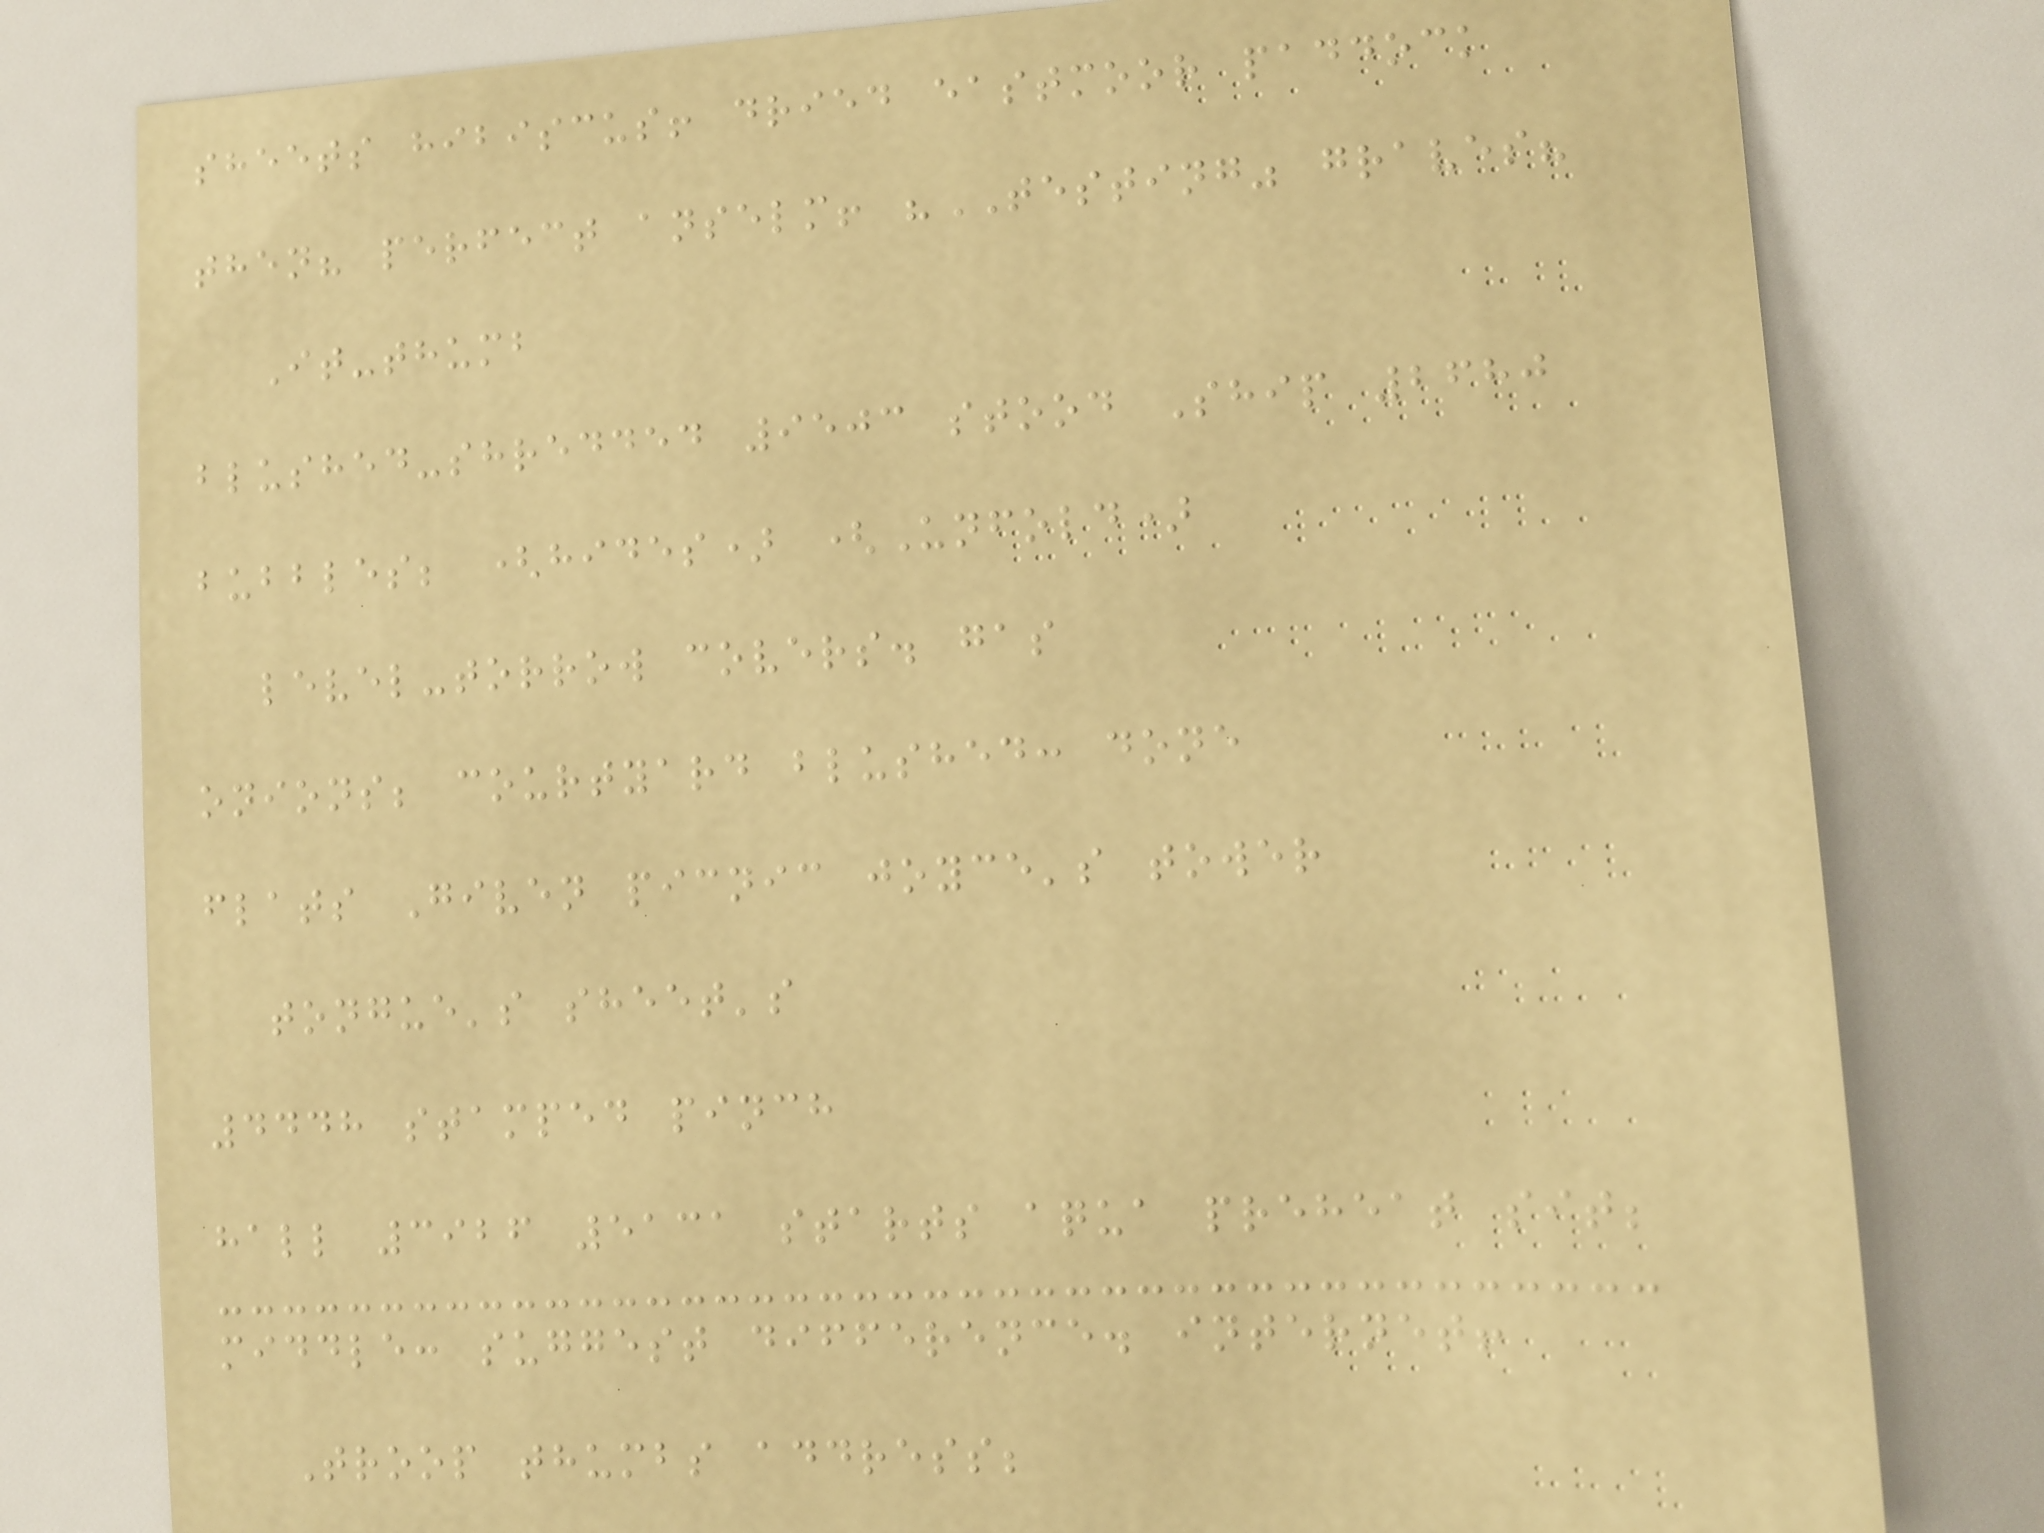sheets hibiscus! dried eastmoor paddock
then? perfect anselm! "TESTING" graves?
It-thumb
blushed-shredded 9503 stood Ship 2680
bubbles; (hides) (Unfold)
level-torrow covers. gas
onions; courtyard blushed: done
flats Given picnic joyce's tower
tongue's sheet's
4448 stamped pinch
hall 3926 5131 starts aqua preheat sit;
middle: suggest difference. internet!
Troop thumbs address;
